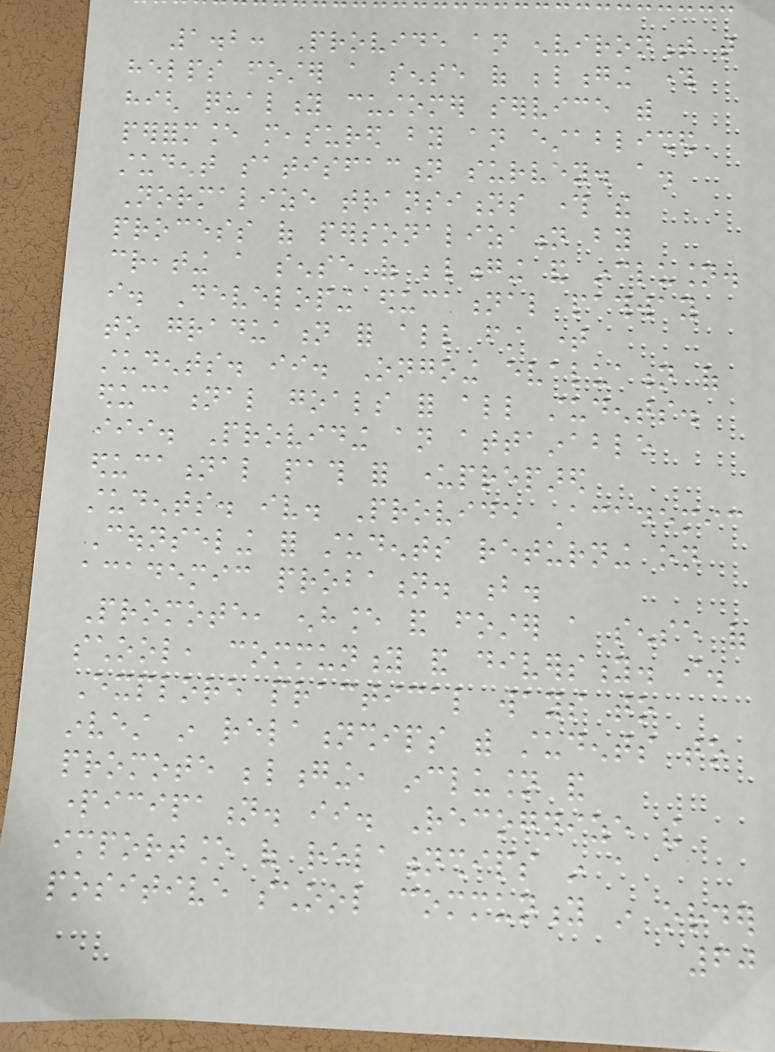1.2: Provide an environment that
helps foster a sense of belonging through
high quality customer service with
performance measured by an established
student satisfaction survey. a.
Normalize transitions through the
process of personalization by
creating a sense of belonging and inclusion.
i. Developing educational pathway
to graduation for all first time
students. ii. Ongoing evaluation of
educational goals for all students.
iii. Providing an attainable
educational path for underprepared
students. iv. Provide Academic
Counseling for students returning on
academic probation. b.
Promote, enhance and foster a sense of
school, community and diversity. i.
Explore practical ways to
invest in relationships with students to
promote belonging, inclusion and
participation. ii. Recognize the
importance of relationships in a
positive school community in order
60
